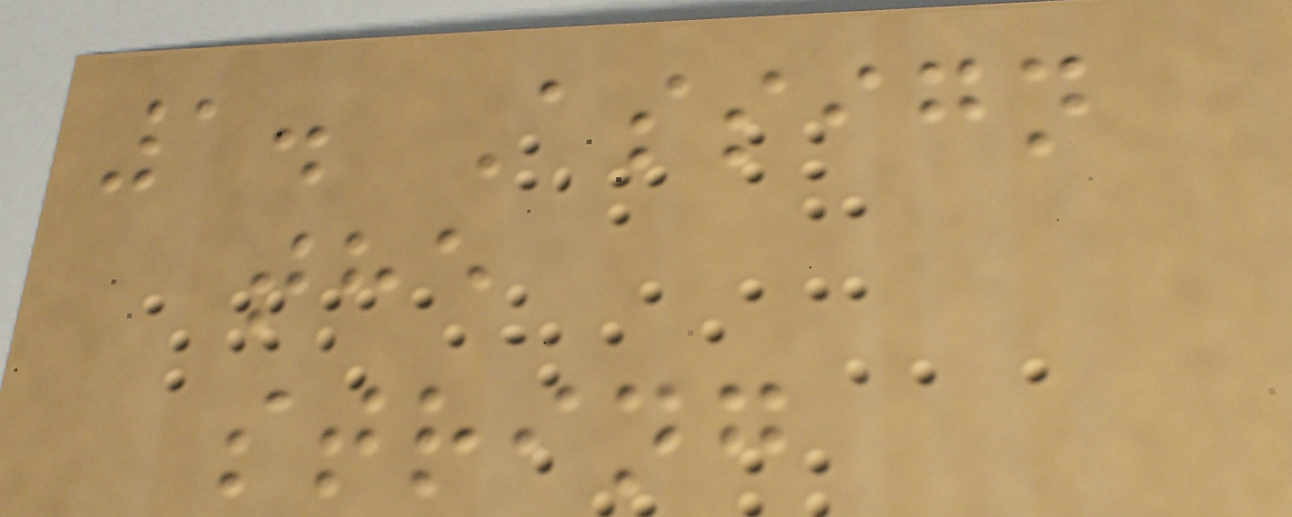1. Assign
the
string
